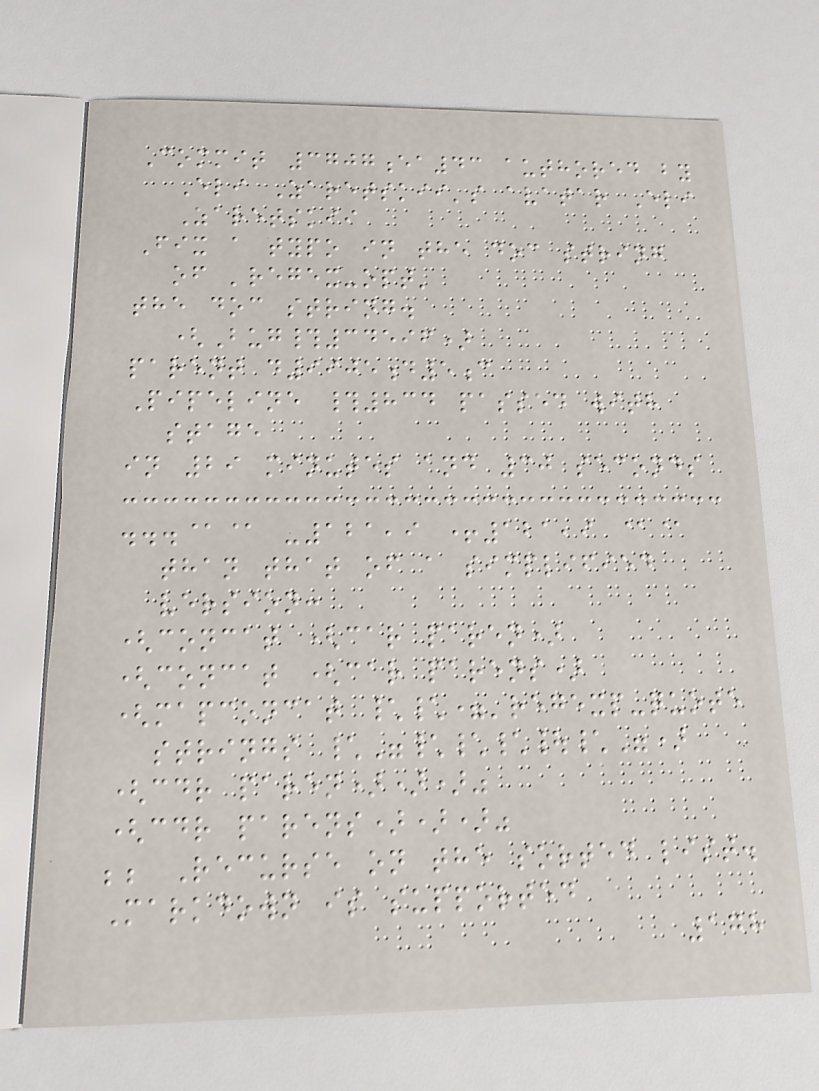Commit 3707ea43 authored by
Eli Zaretskii's avatar Eli
Zaretskii
Fix a typo in the doc string
of 'regex-opt'
the doc string.
(Bug#34596)
parent d9905d5c
Pipeline #834 passed with
stage
in 29 minutes and 30 seconds
...@@ -121,9 +121,9 @@
than that of a simplified
version:
(concat (car paren)
(concat (car parens)
(mapconcat \\='regexp-quote
strings \"\\\|\")
(cdr paren)))"
(cdr parens)))"
;; Recurse on the sorted list.
Markdown is supported
178
